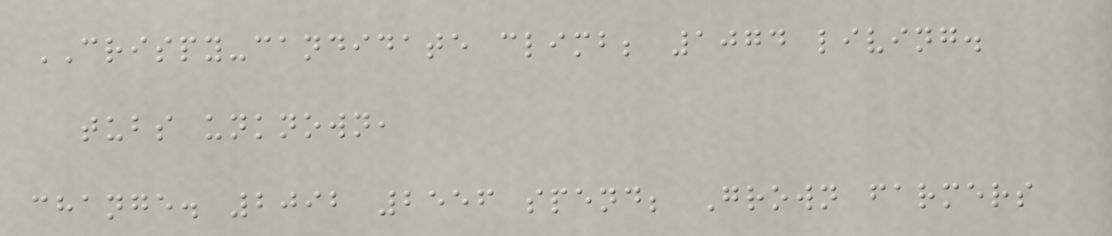CRISPY-candidate climb; 1074 living.
tubs unknown,
change. 2092 2556 spend; Grown farmers
